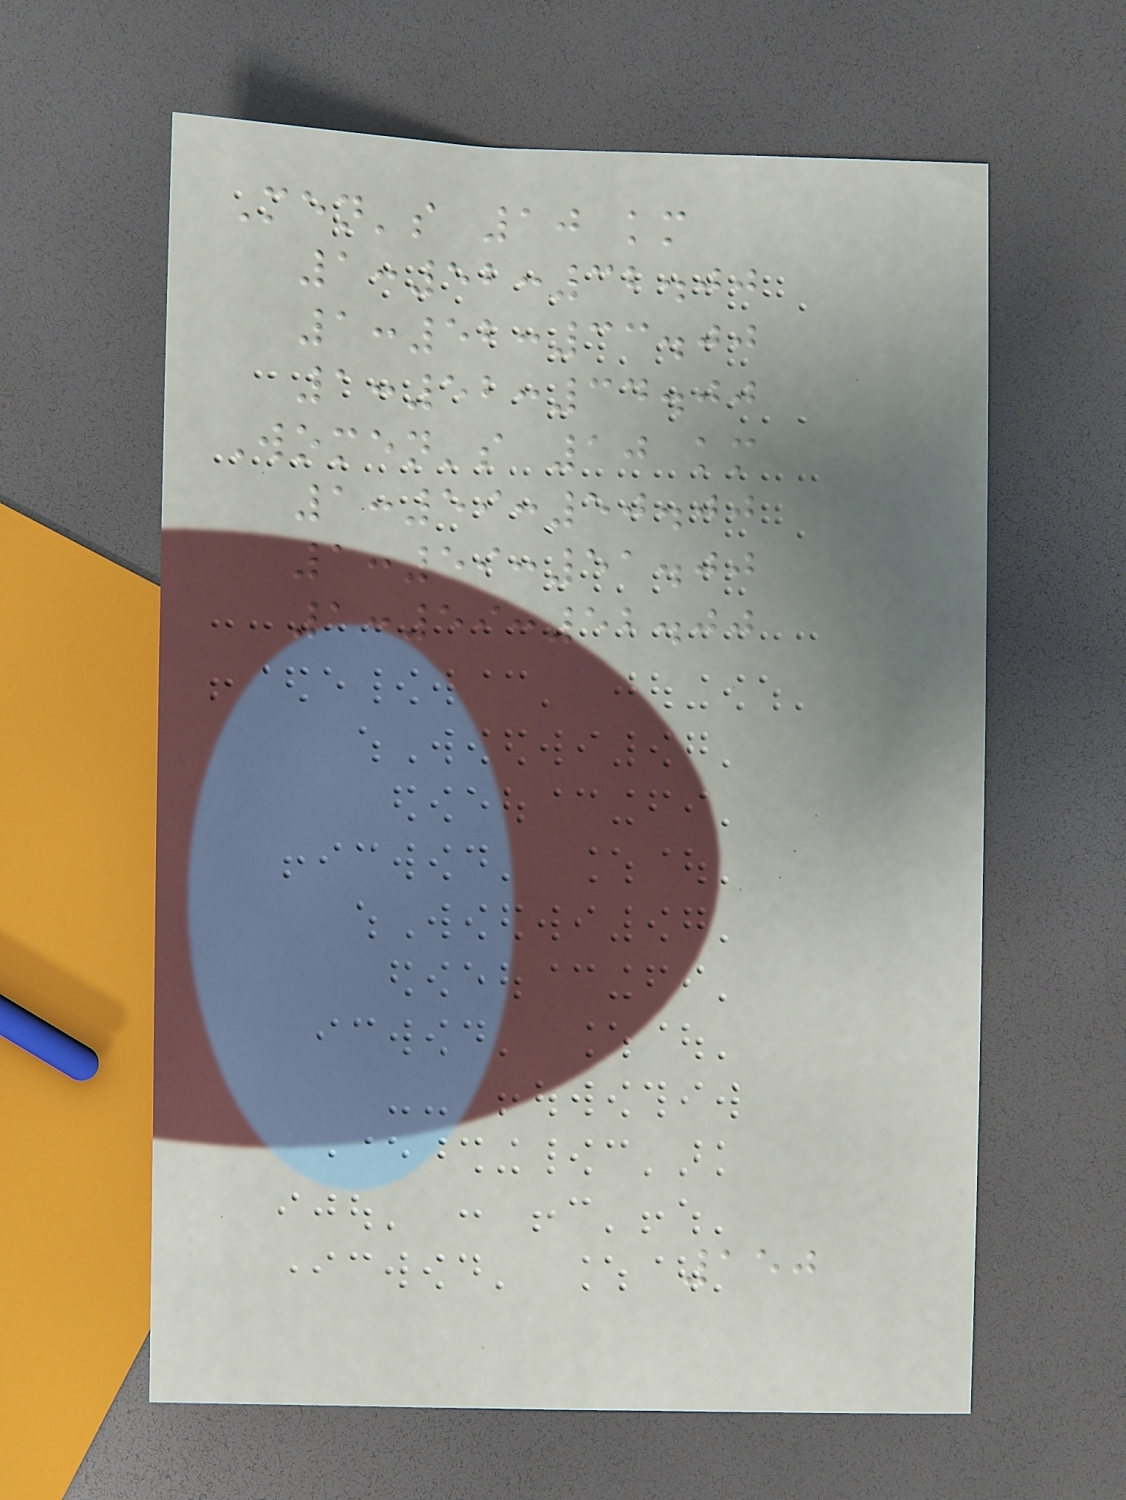Men's 10 km
1:52:32.00
1:52:33.00
1:52:34.00
Women's 10 km
1:59:50.00
1:59:51.00
1:59:52.00
150
